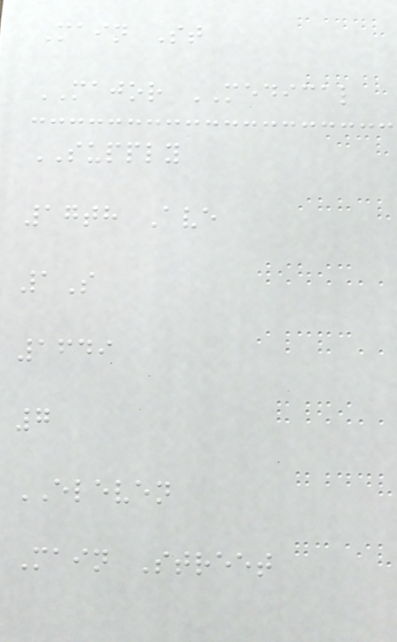Main St
MAJOR MEDICAL
SUPPLY
17th Ave
1S
1649
7
ELEVEN
Main Street
